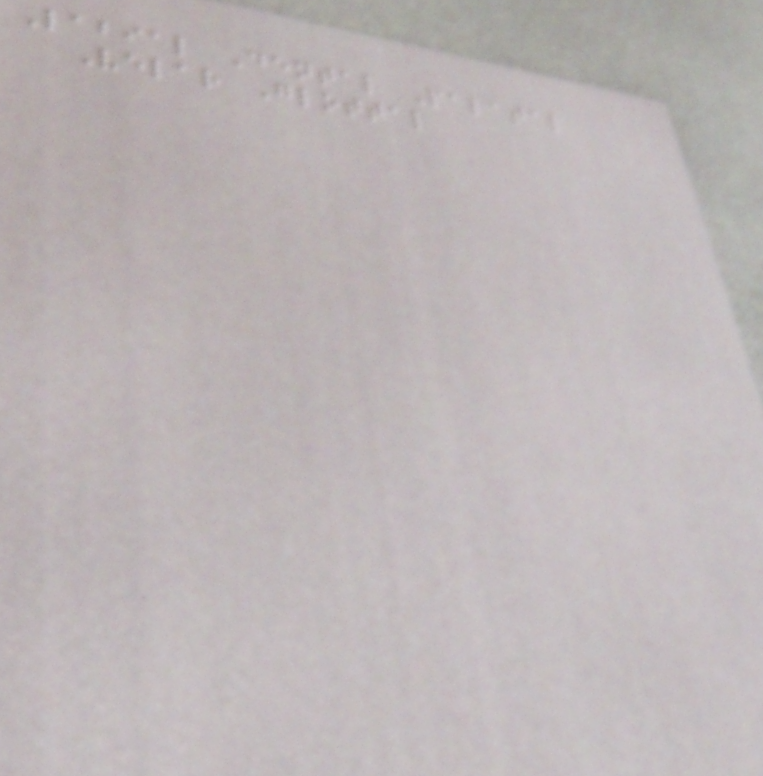Labial Dental Palatal
Velar Glottal
